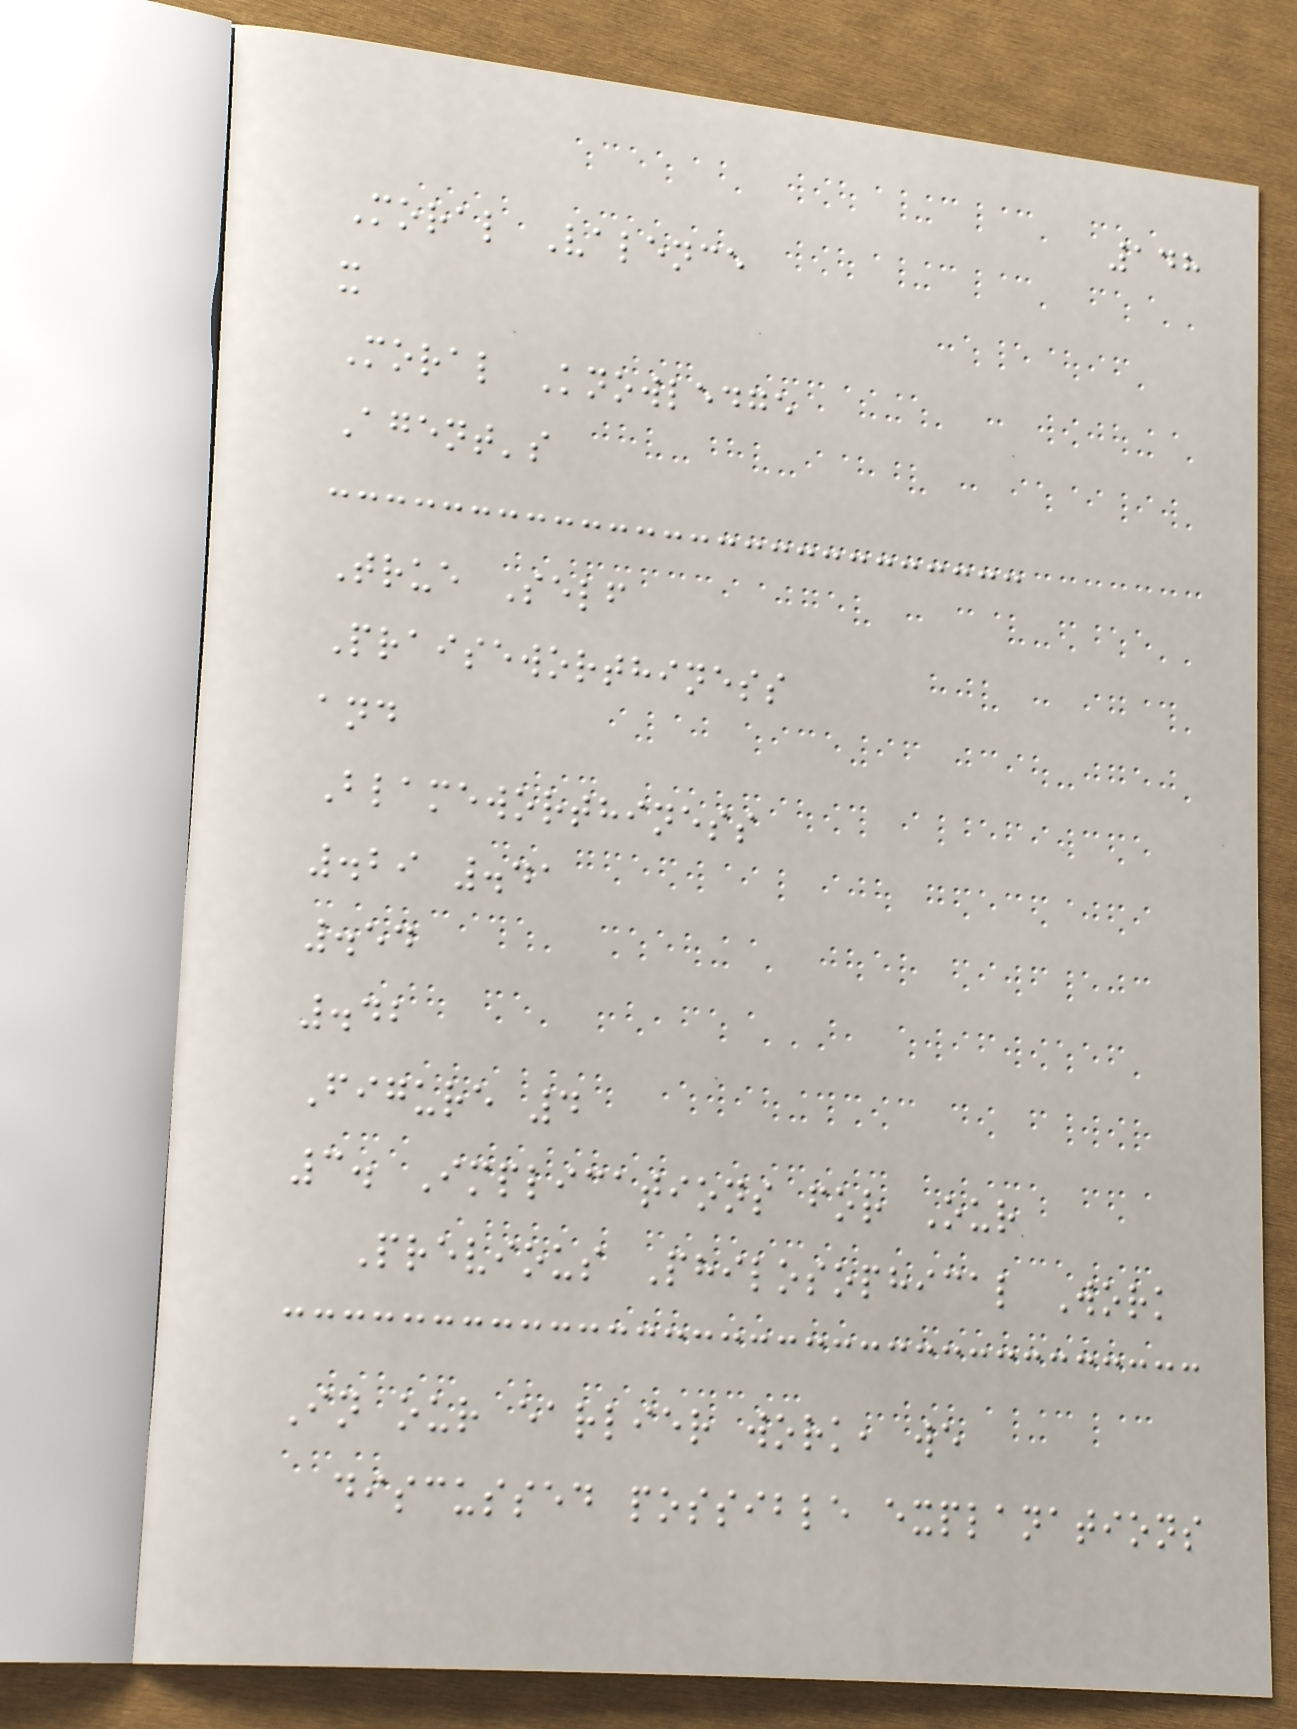148
Moral Valence
x
Moral Knowledge
Agent's
True Self
Praiseworthiness
and
Blameworthiness
.29 .41
.54
.42
Figure 4
3. Implications for Our
Previous Philosophical Work
In our earlier work, we
discussed possible explanations
